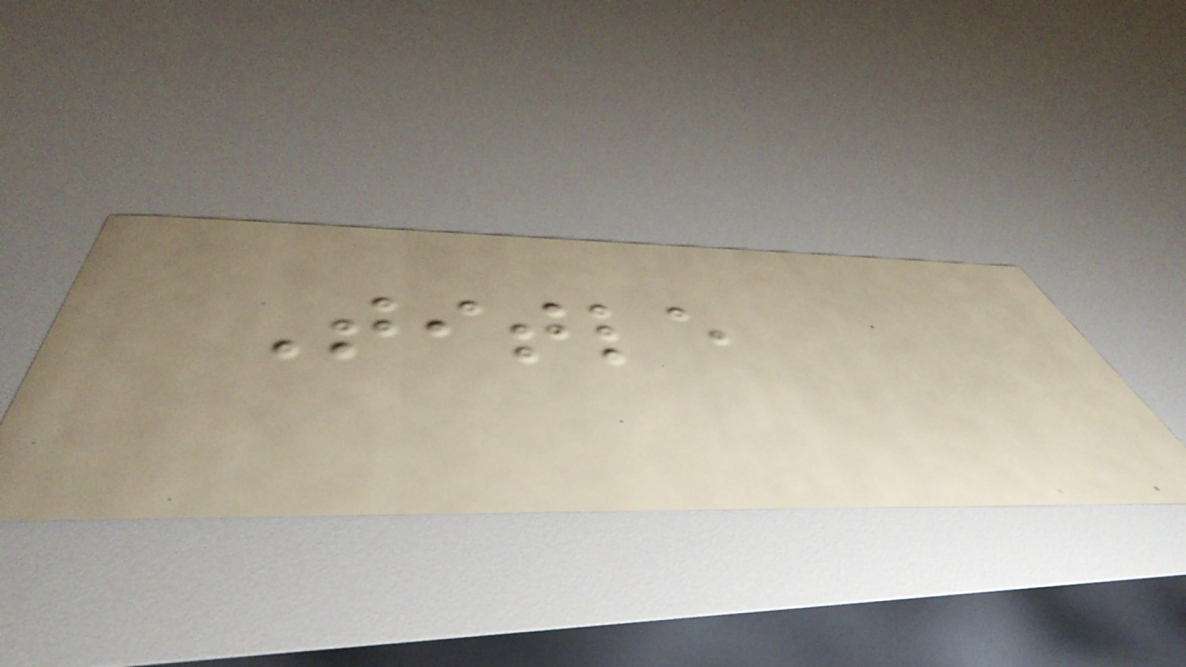Title
